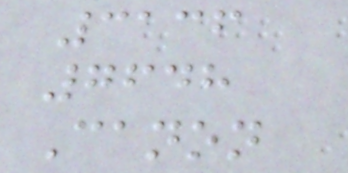3136
7648
Canon
